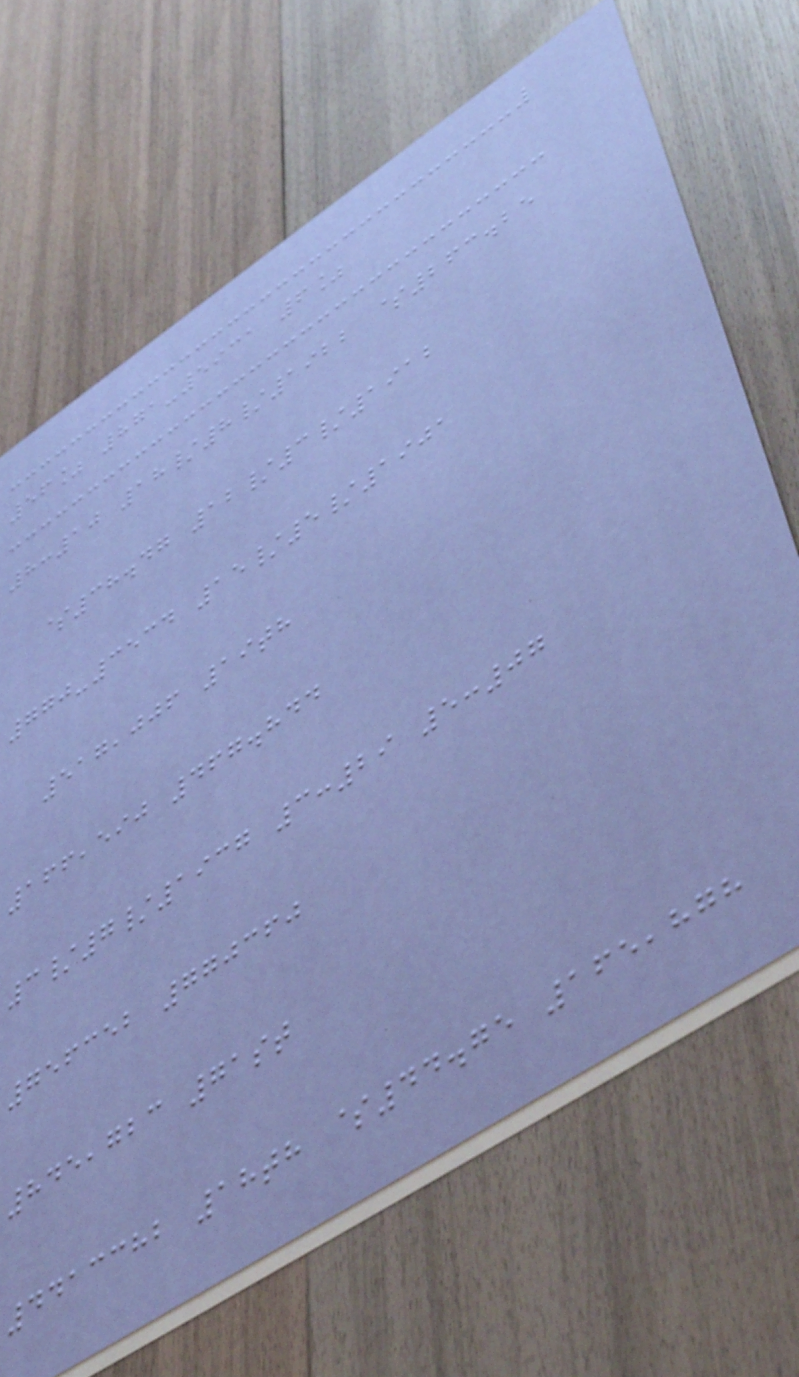56% 871-5931 6%
8:10 18/8/1922 $263.25
$38.47 12/3/1912
770-3534 15/5/1901
517,006 19th
166,590 467.844
3/7/1937 3:29 5:07
756352 770360
845,723 71st
4413382 18th $44.75 165,878
